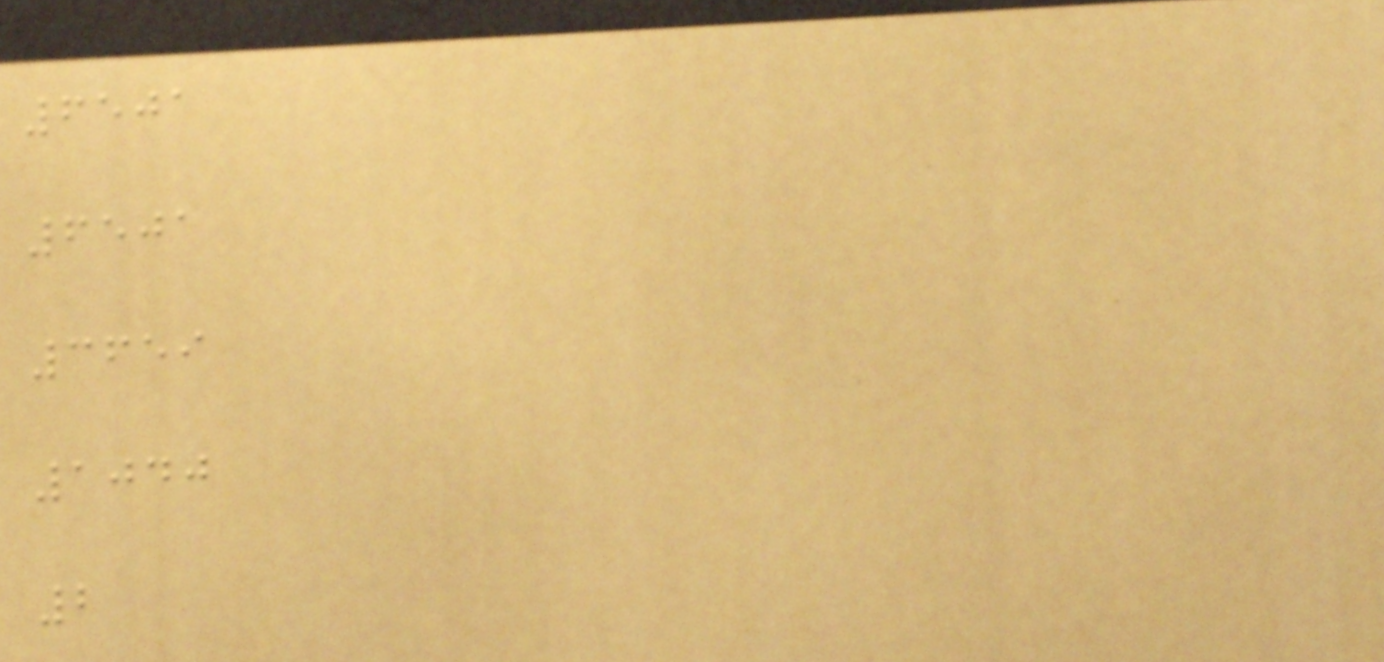6501
6501
3659
1040
2
